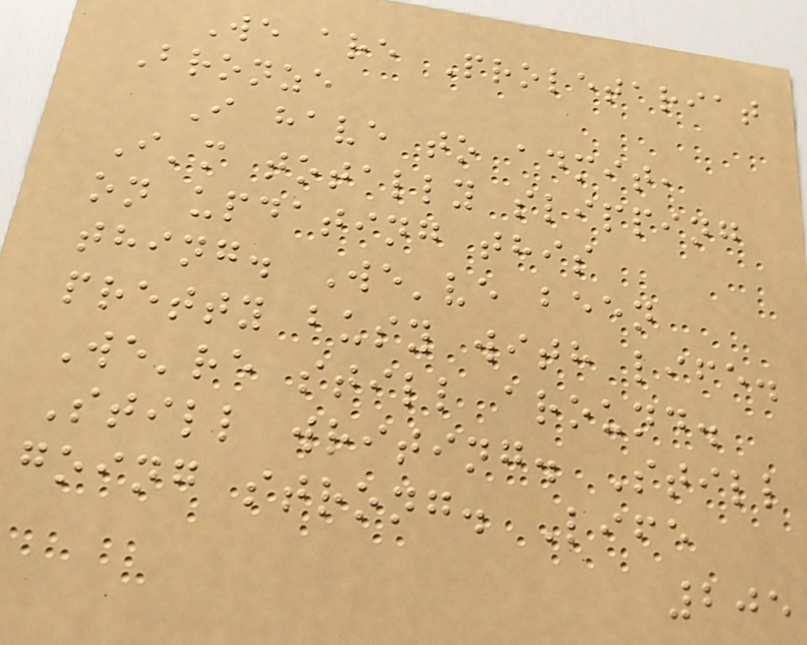We are Proletariat
Bronze
I have to admit,
I'm totally slipping
on updating this
thing. We've been
pretty busy with life.
We're still around.
Still writing. Still
going strong. Life
205
